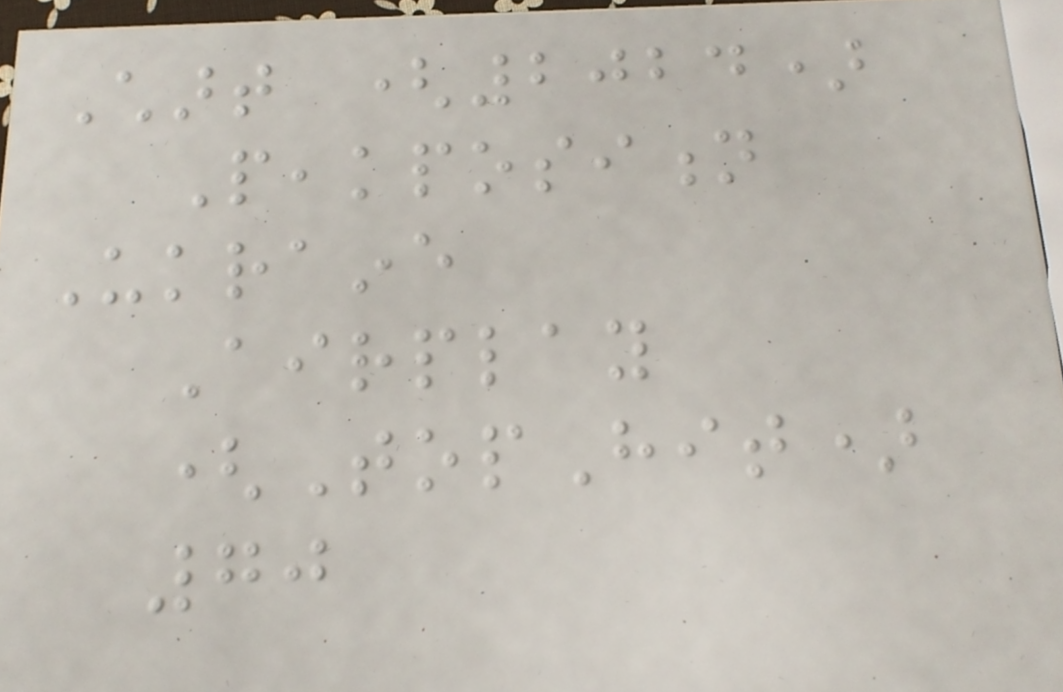Chart (2024)
Peakposition
Ukraine
Airplay
(TopHit)
70
